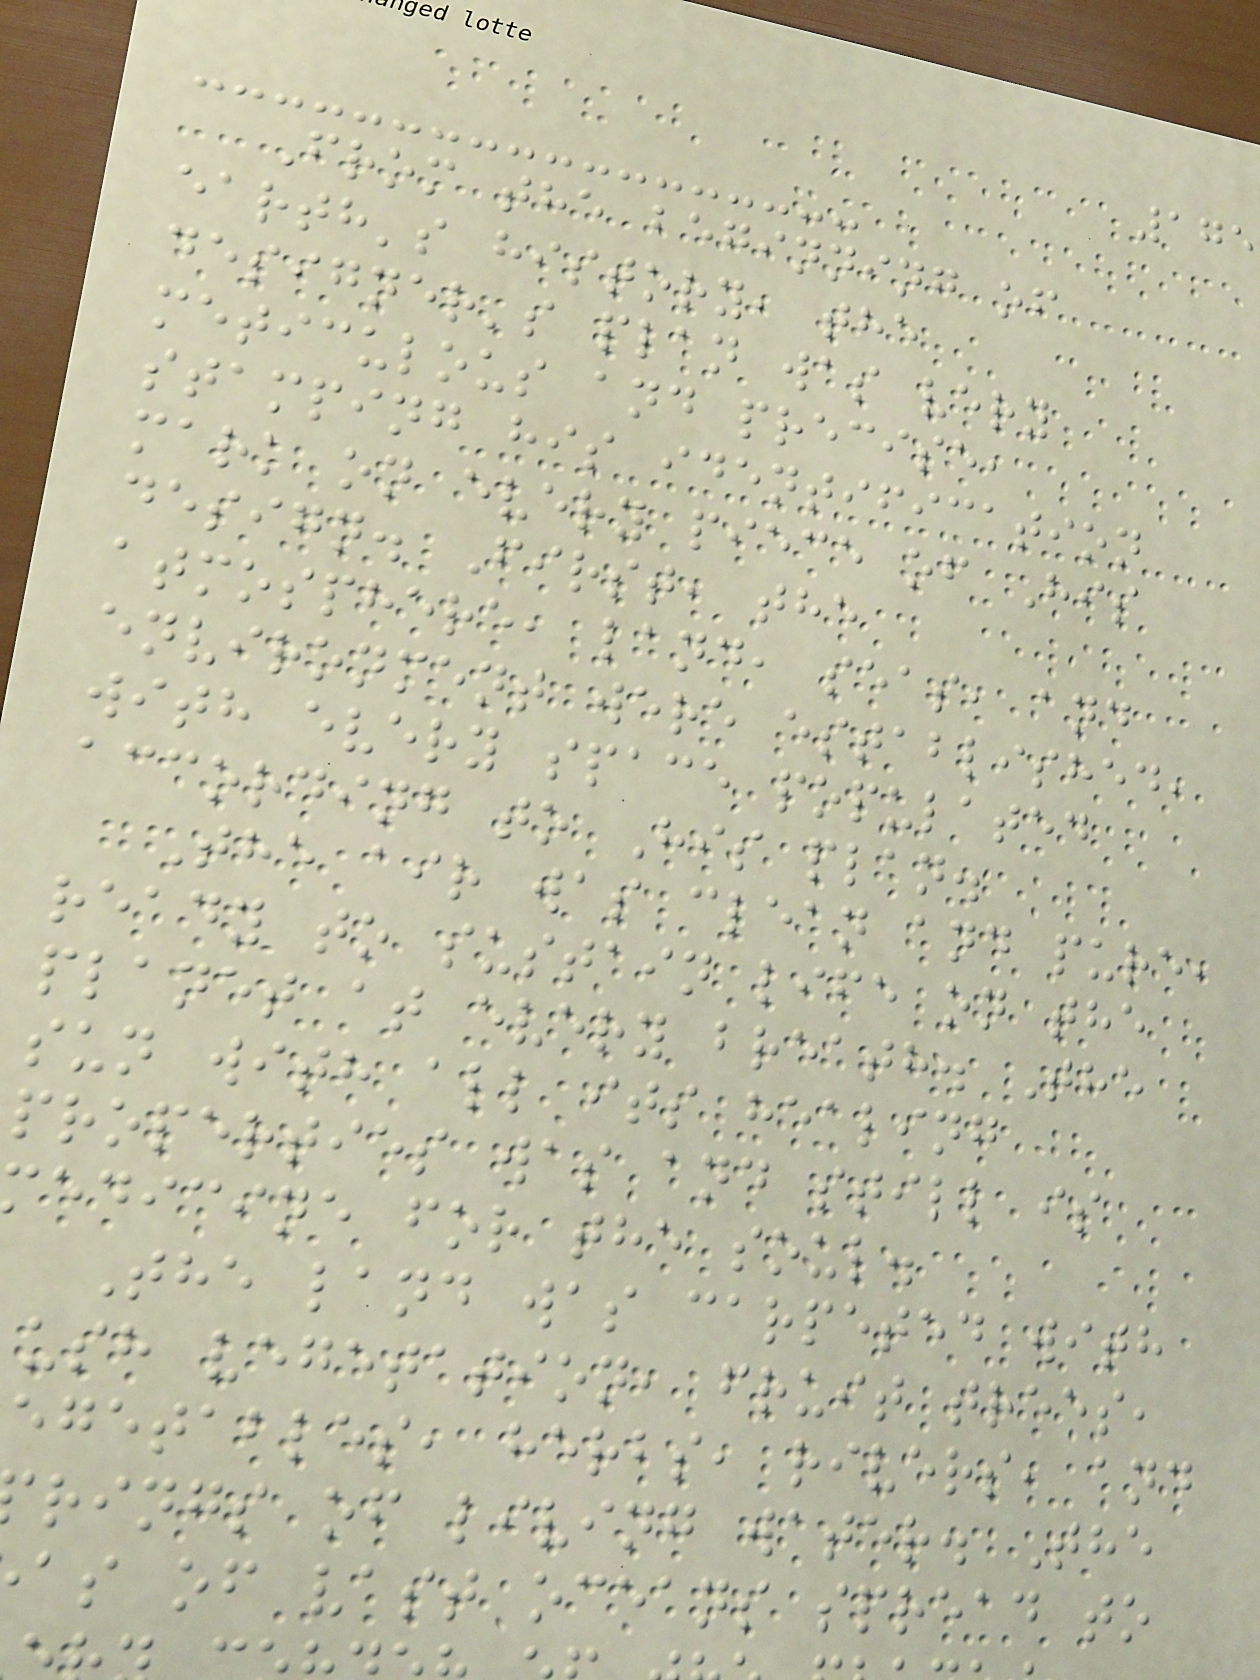175
From the beginning of
earth's history, the
designer's plan was very
meticulous and precise,
stamping his identification
mark on every piece of His
design. First, the
atmosphere, land, seas, and
environment were established,
with every space populated
according to His plan.
The air was clean and pure,
ready to sustain life on the
planet at every breath. The
sun with all its healing
properties was and still is
edicine for the soul.
The land was carpeted with
ush vegetation, fruit trees,
egetables, herbs, rivers, and
rings of living water. The
as of vast oceans spread to
